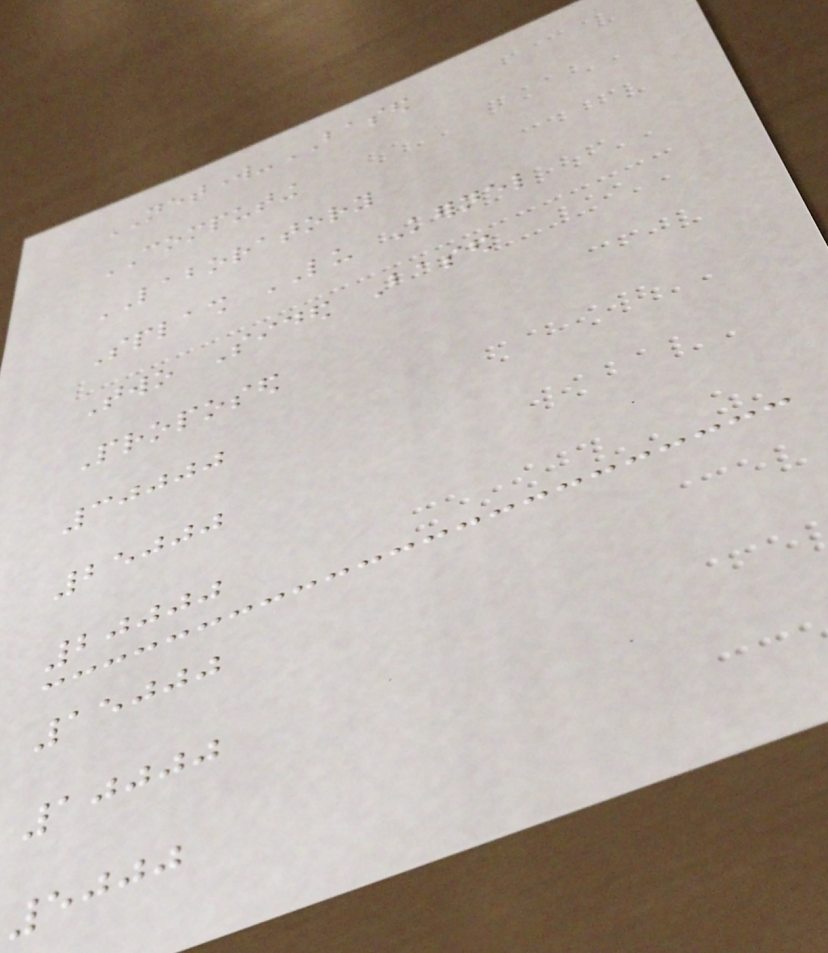NETWORK-BASED
COMPUTING
LABORATORY
Splash LU Kernel
Two Sided Based
Proposed
30000
25000
20000
15000
10000
5000
